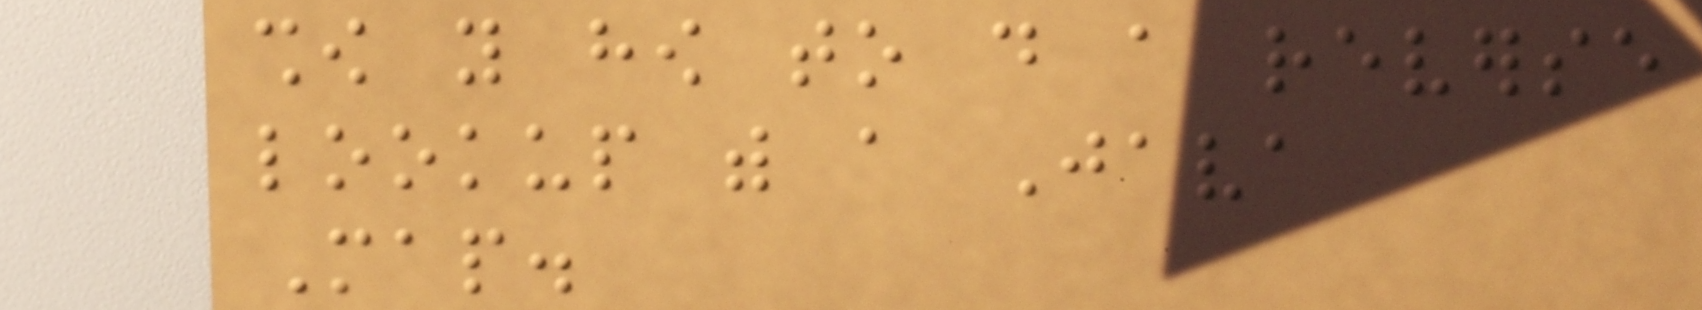show you how to do a reverse
lookup with a Java
Map.
